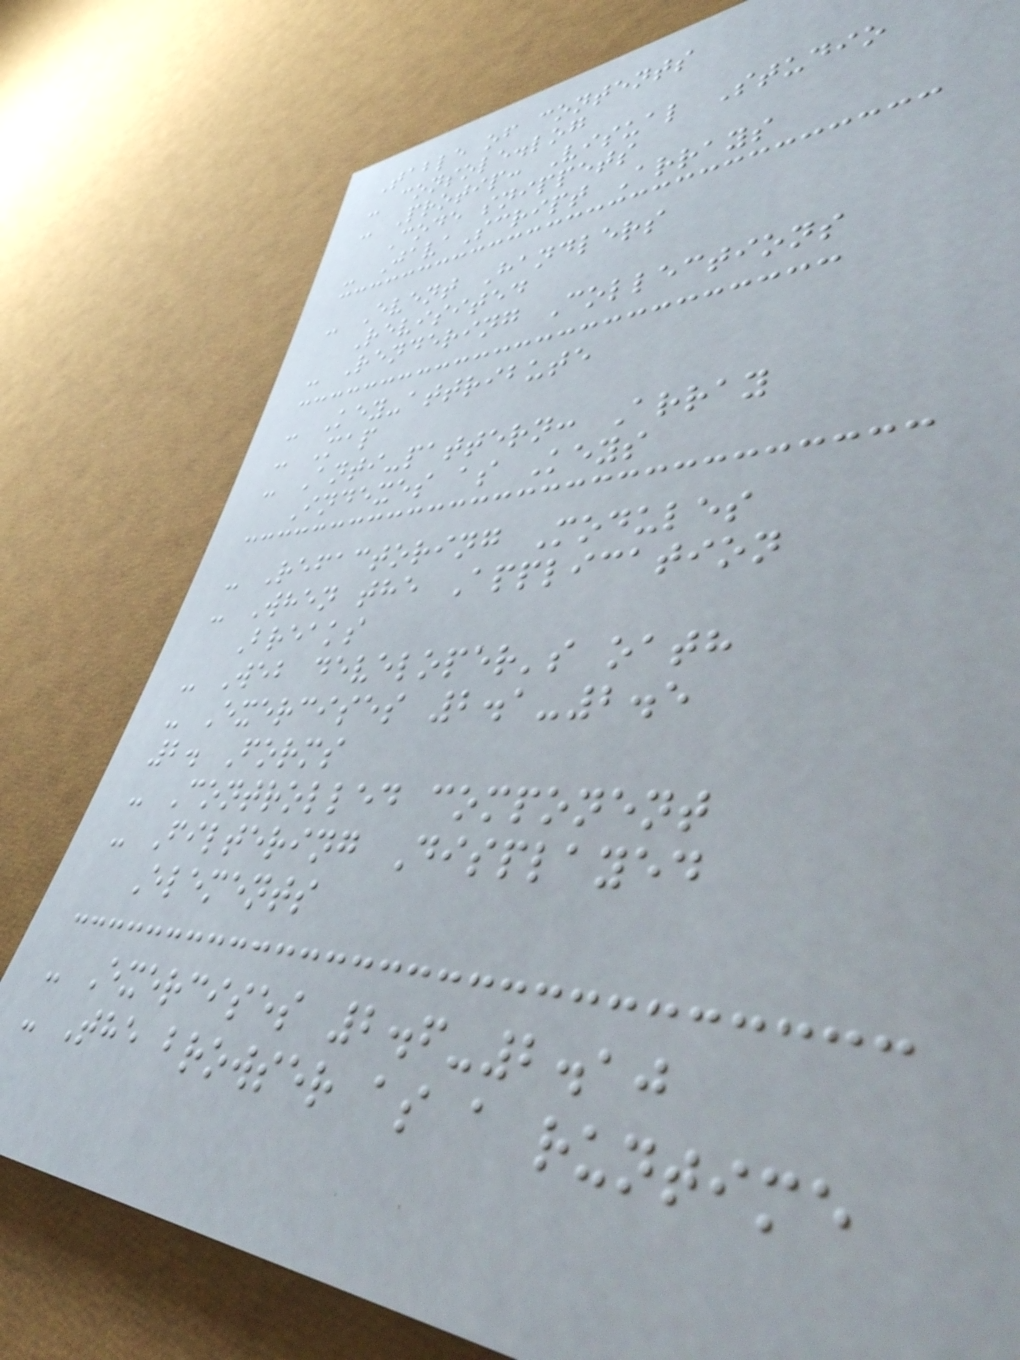Table of contents
- console.log
- Protip: Visual Studio
Code snippets
- JavaScript Arrays
- Event Handlers
Revisited
- Rendering Collections
- Key-attribute
- Map
- Anti-pattern: Array
Indexes as Keys
- Refactoring Modules
- When the Application
Breaks
- Web developer's oath
- Exercises 2.1-2.5
2. Forms
- Controlled component
- Filtering Displayed
Elements
- Exercises 2.6-2.10
- The browser as a runtime
